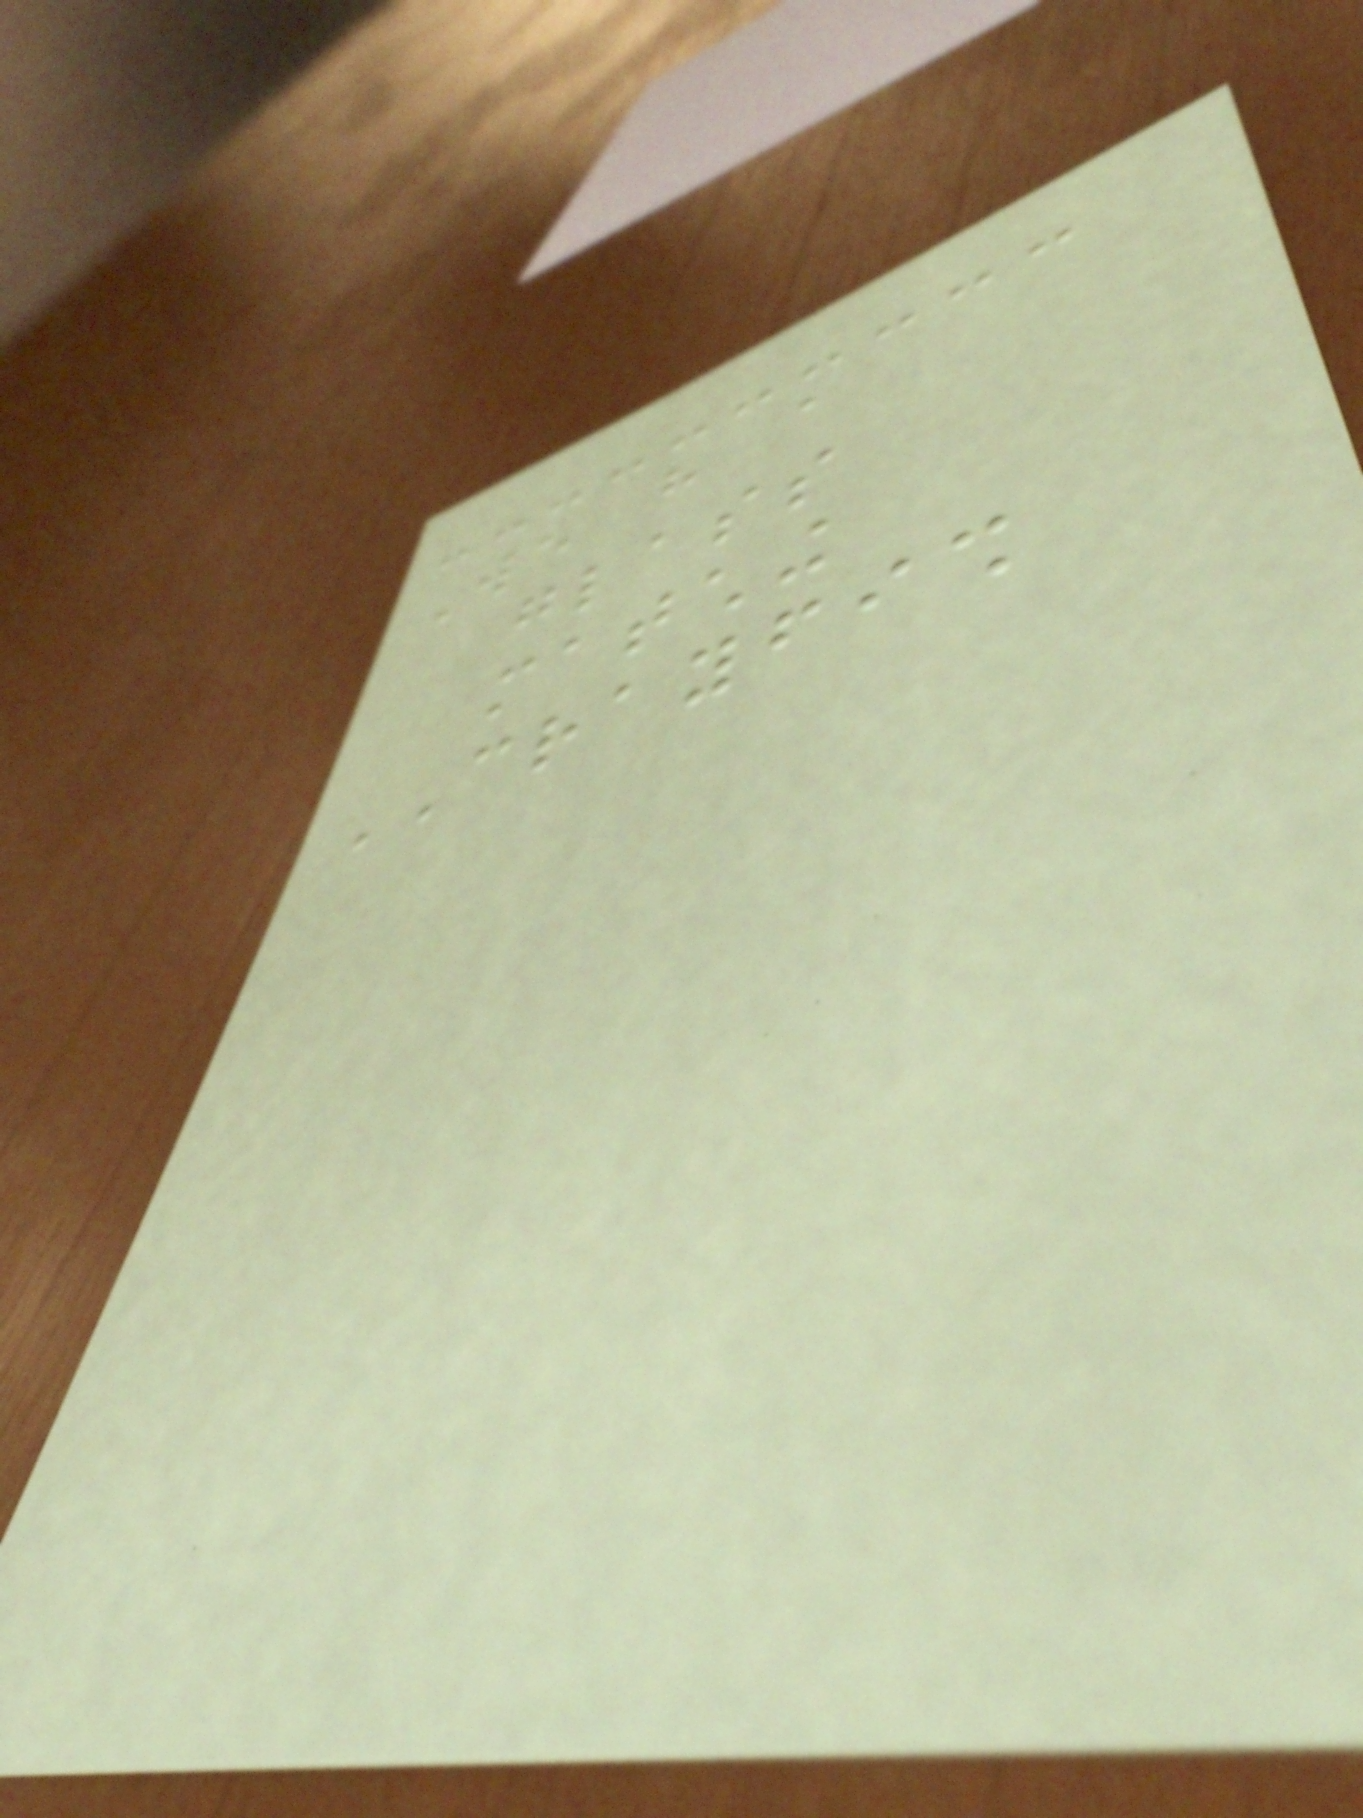We have a
glass
matching
CRAYFISH
